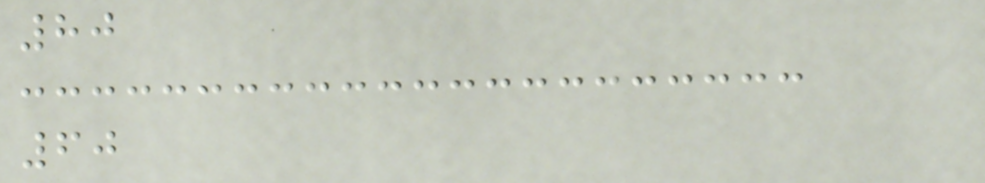80
60
